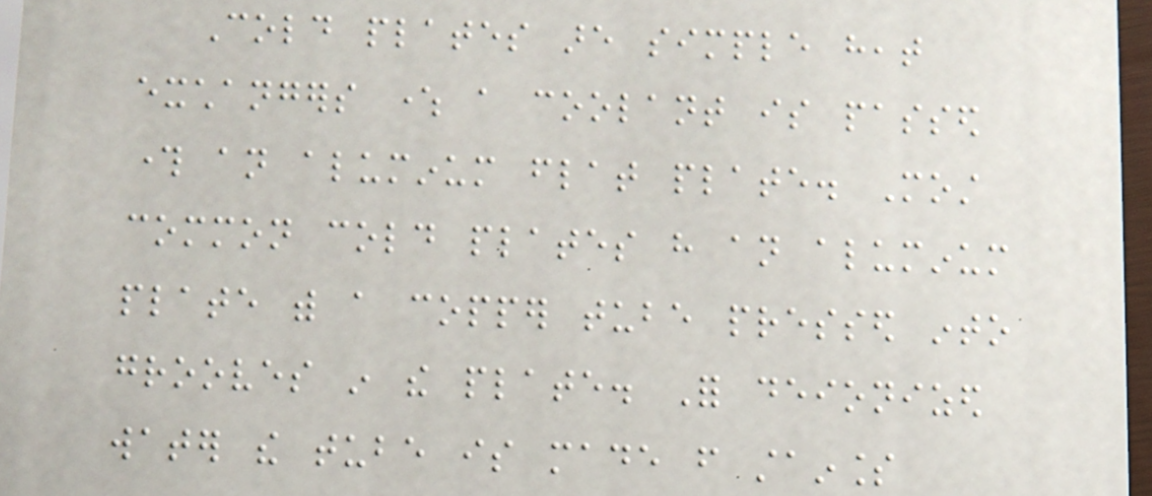Cold plates are simple heat
exchangers where a coolant is passed
through an aluminum flat plate. Most
common cold plates have an aluminum
plate with a copper tube pressed into
grooves in the plate. For deionized
water the tube is made from stainless
